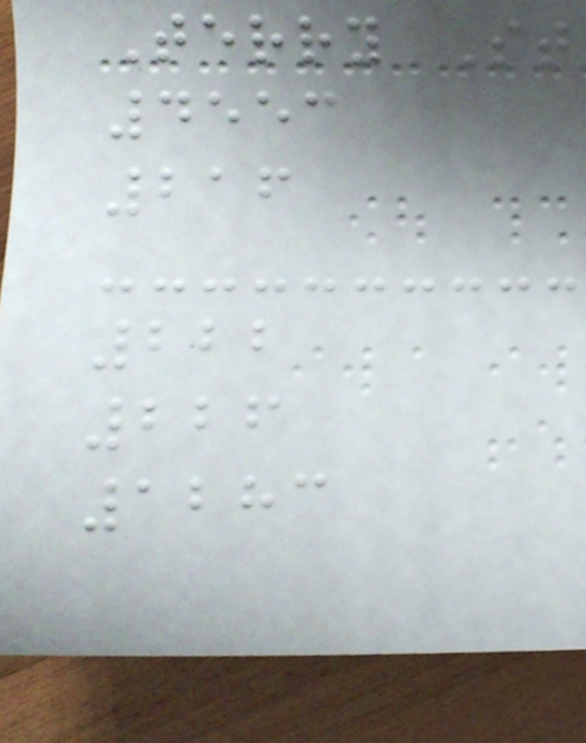Terry St
4553
216
222
226
1283
